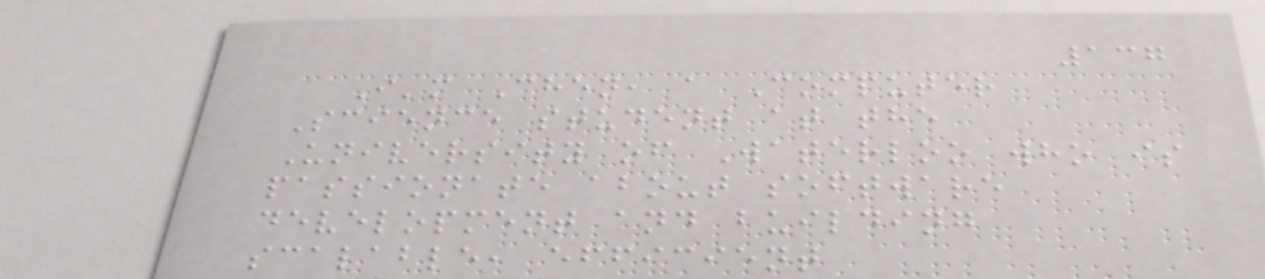137
I'm Chen, a Computer
Science student at the
University of Waterloo who is
passionate about software
development and building
scalable, efficient
